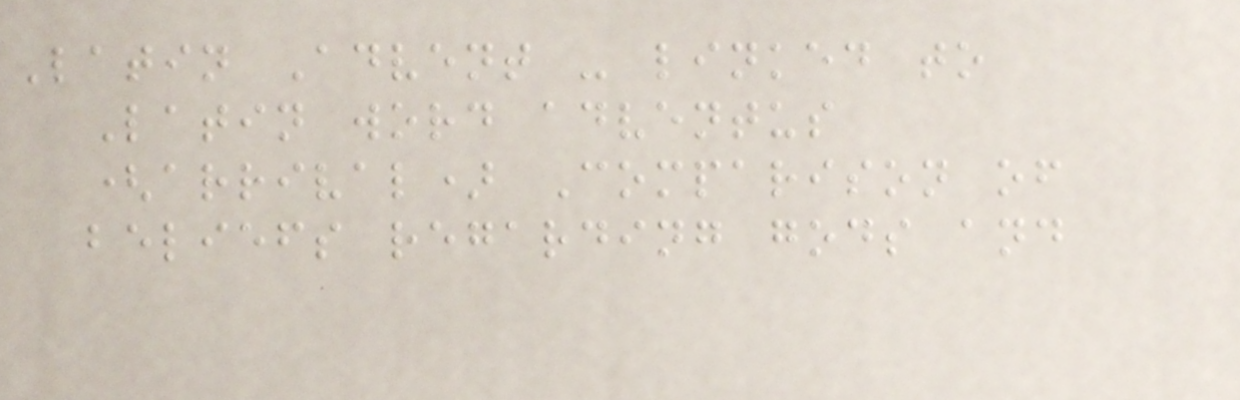Latin Advent - linked to
Latin word adventus
(arrival) Comparison of
beliefs regarding gods and
